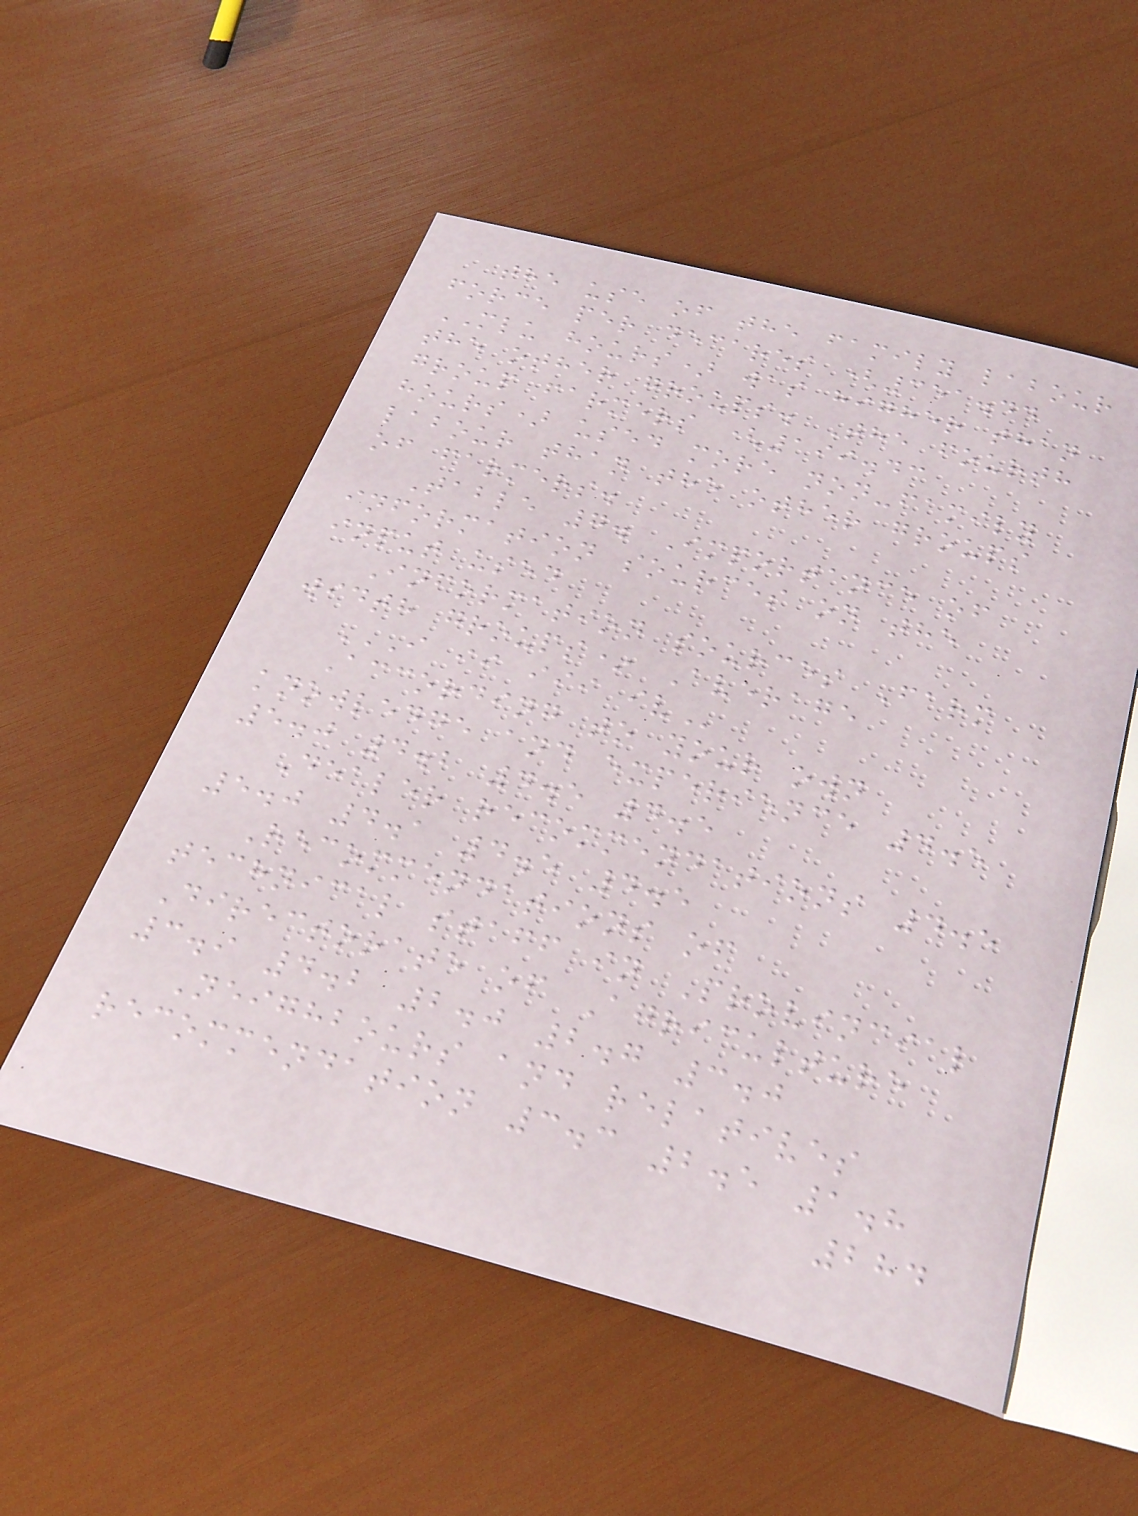the use of the family labour
force per decares (351.44
MLU hours) was higher than
the other groups. The fourth
group farmers (199.43
hours) used more non-family
labour than the other groups
of farmers.
Table 7. Importance of
information sources on the
input used
Information sources Farm
width groups* Average
I II III IV
According to your own
knowledge and experience 4.5
5.0 4.2 4.5 4.5
Dealer recommendations 4.5
5.0 4.1 4.5 4.5
Recommendations of
technical staff in Provincial
Directorate of Agriculture
3.9 4.2 2.0 2.7 3.0
Neighbours and relatives
recommendation 3.3 2.5 1.8
284
